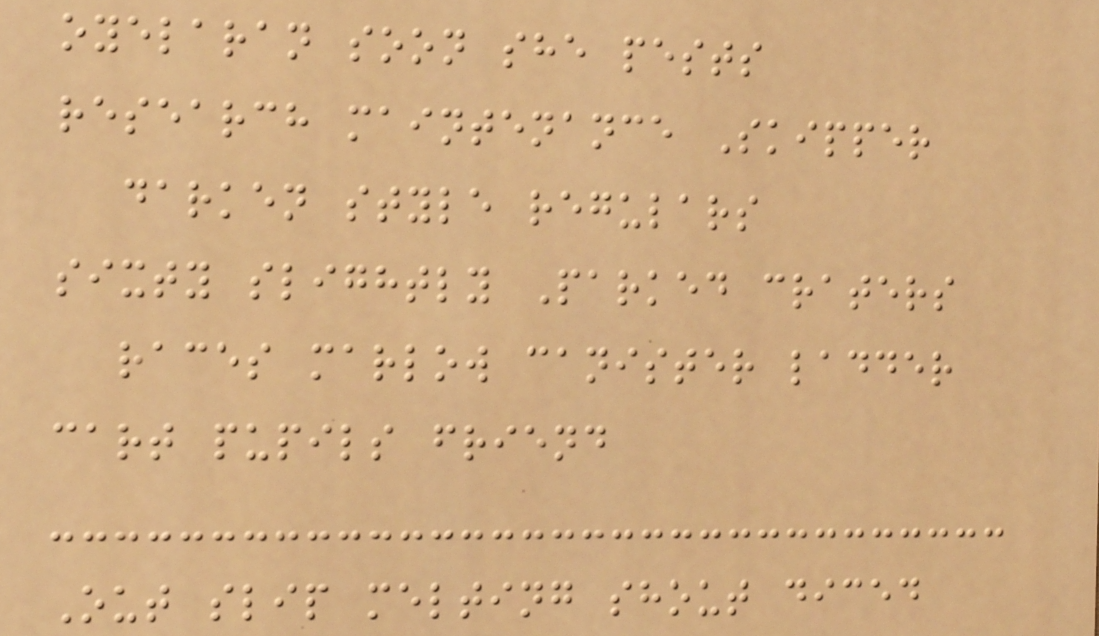oyelaran soon she pests
research maintenance Skipper
darken style regulars
sixty slightly Parked craters
races marlow canister ladder
cart pupils friend
Out slip melting shout diced
